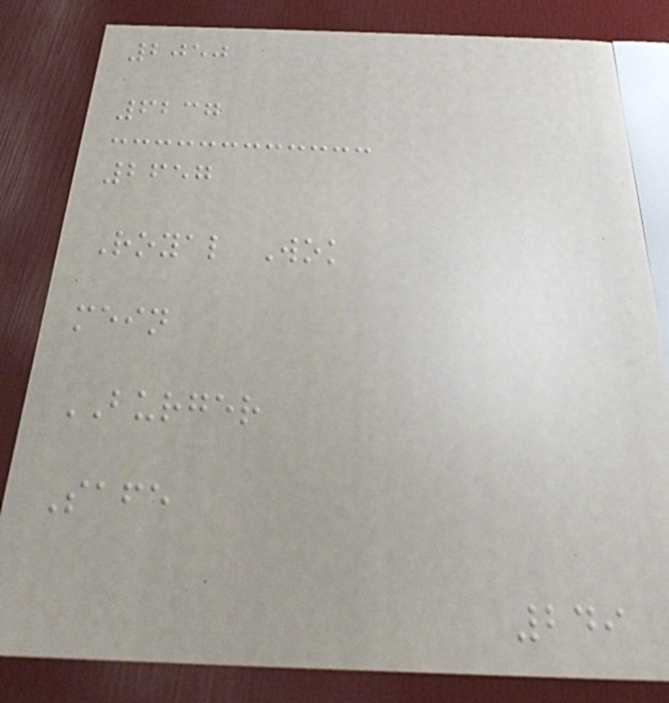2050
6237
2657
Royal Wok
mein
BURGER
Safe
249
